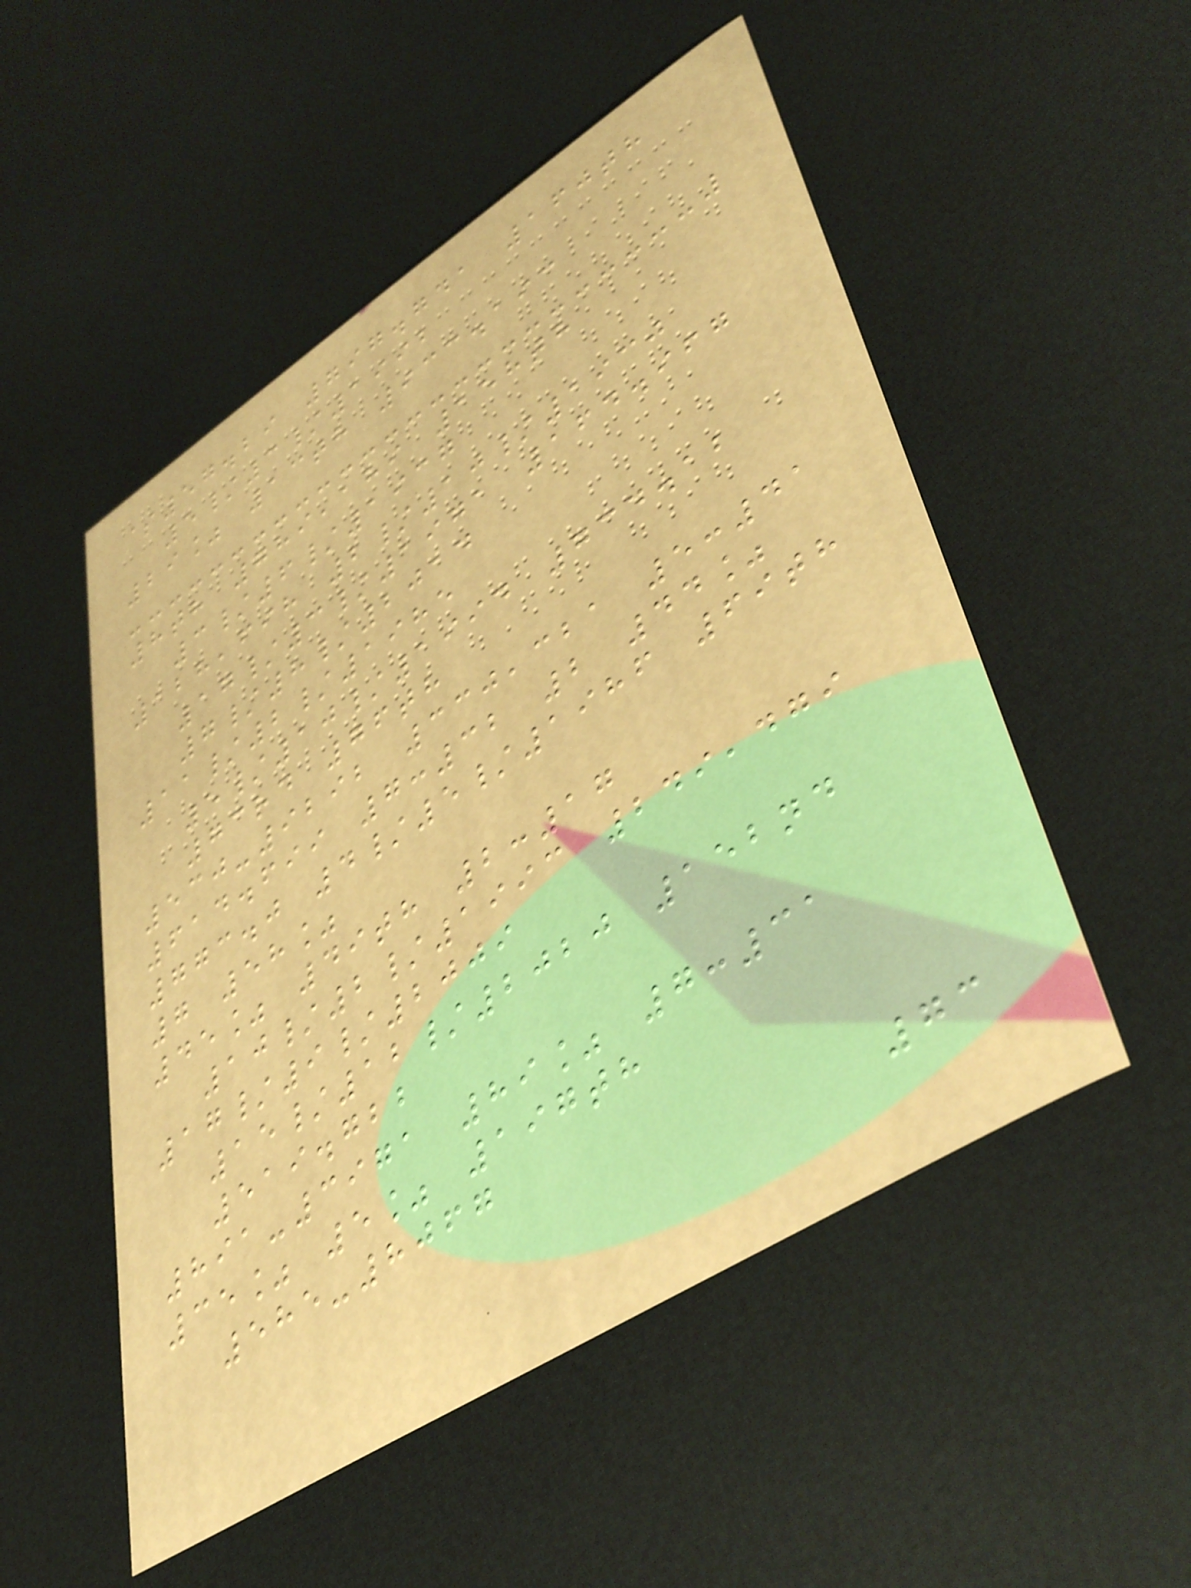$57.29 797.741 160th
5/3/1992
29% 13th 933.193
8th 789,189 158th
3/6/1937
128,698 2/10/1930
17/3/1971 164.967
7/8/2014
11/2/1985
5/10/1994 734.12
73rd 76th
530-9292 330,321 5:41
614.699 7:32 2 44%
773.0 4/5/1986 69th
7 58%
45% 49th 2:17
10/2/1993 249,479
17/9/2009
15/12/2020 152nd
519.722
891-3971 89% 7:31
35% 5% 197th
585-8067
73
